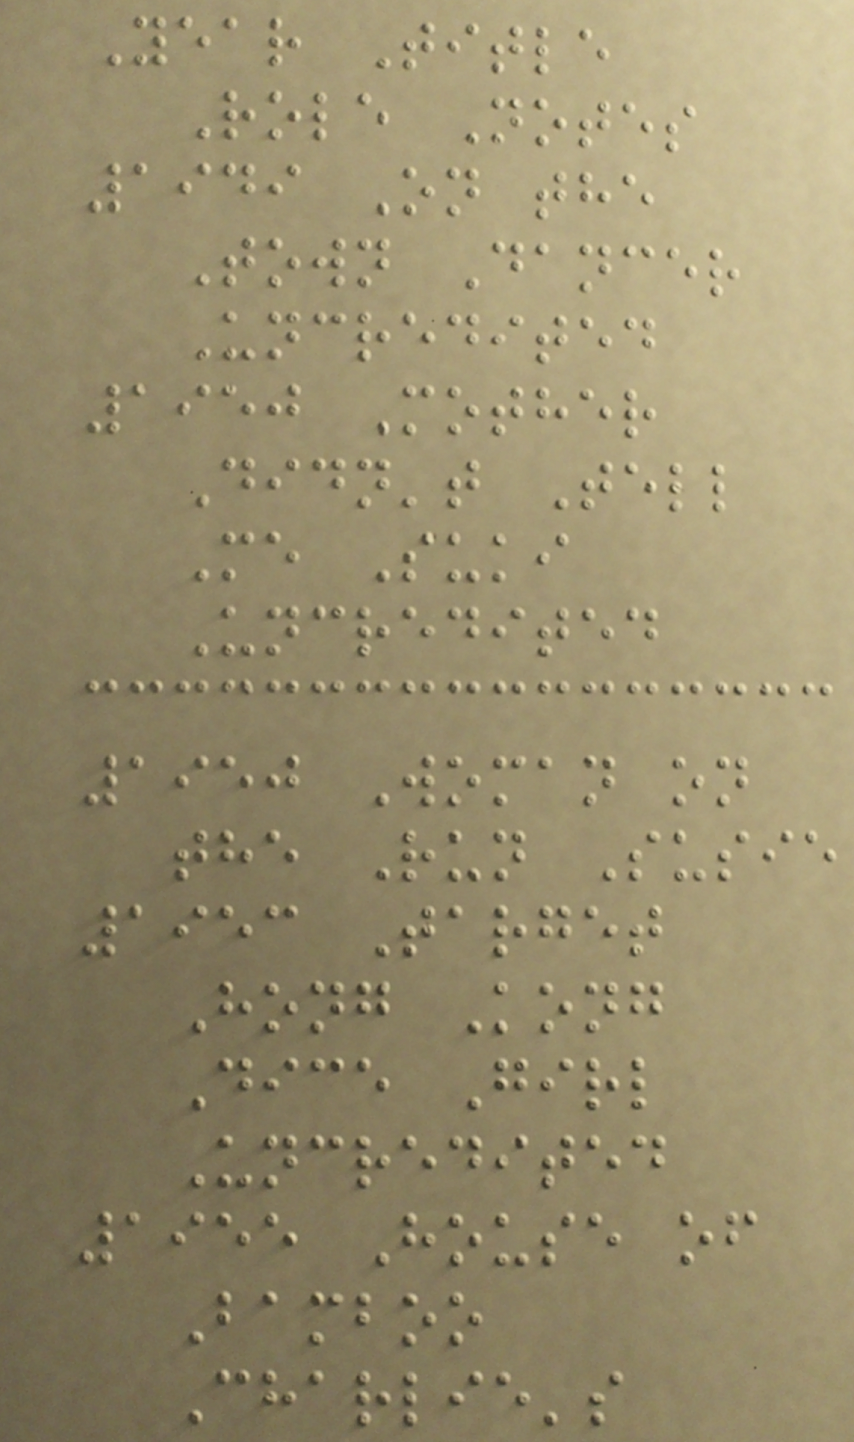Year Title
Role Notes
1949 On the
Town Dancer
Uncredited
1950 Mother
Didn't Tell
Me Suki
Uncredited
1950 Woman on
the Run Susie
1953 Target
Hong Kong
Dice Girl
Uncredited
1955 House of
Bamboo
Charlie's
